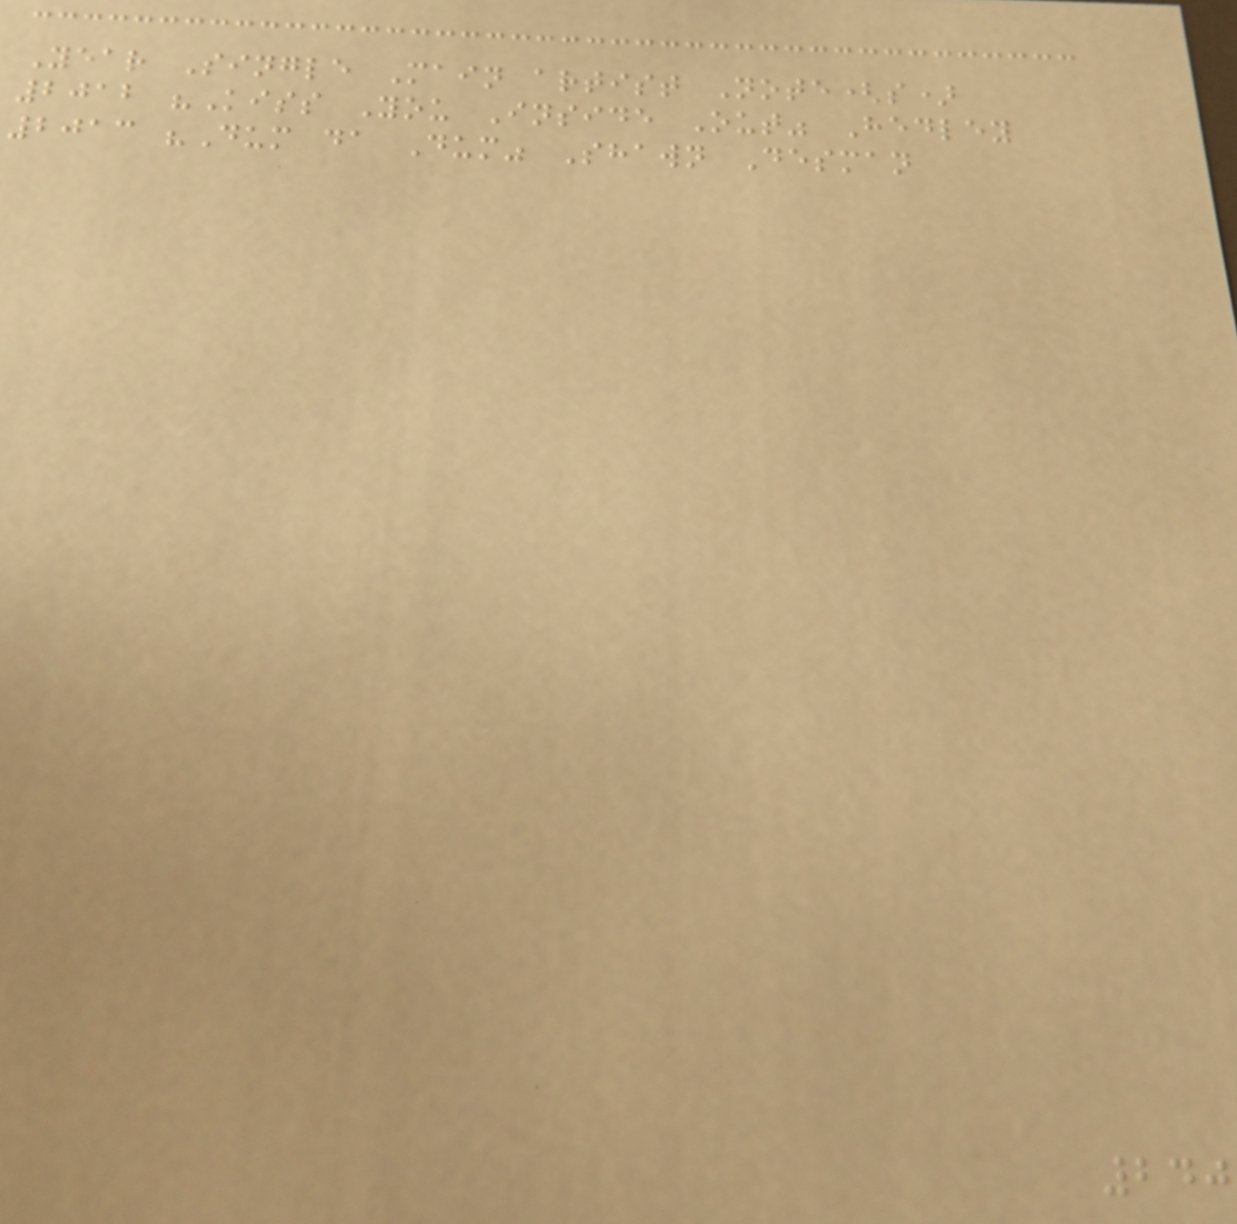Year Single Main artist Note(s)
2012 "Kiss You Inside Out" Hedley
2013 "Dum da Dum" Shawn Desman
240
